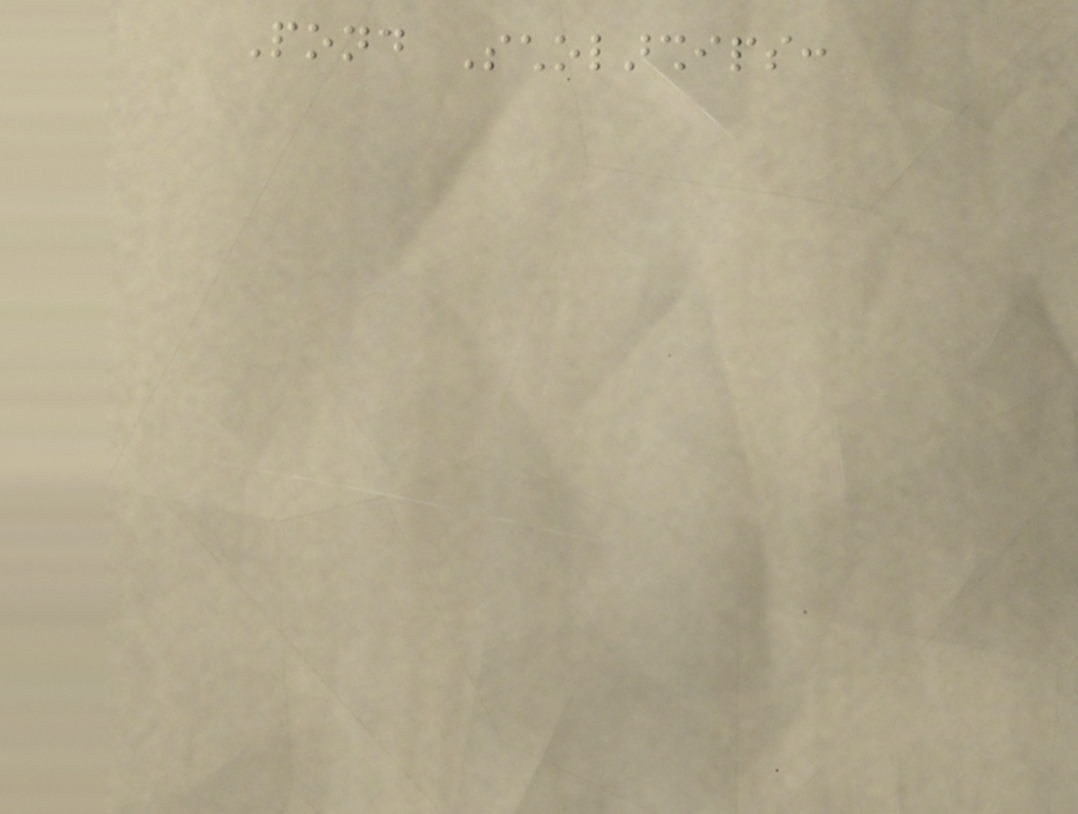Pond Scholarships:
